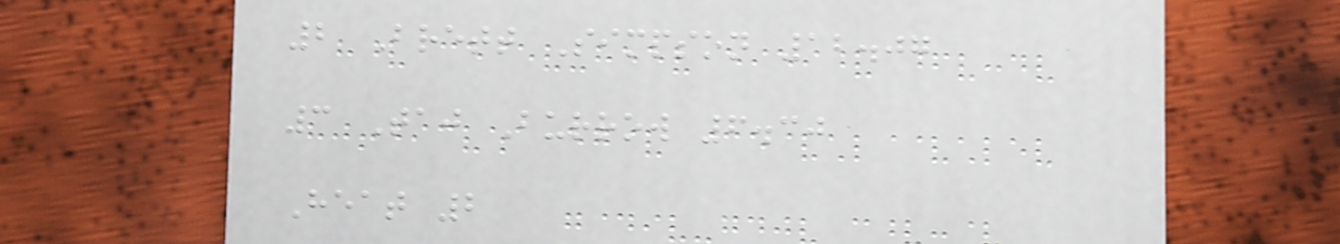2 Brett Simpson 12.07
3 Taj Burrow 6.30
Heat 2
